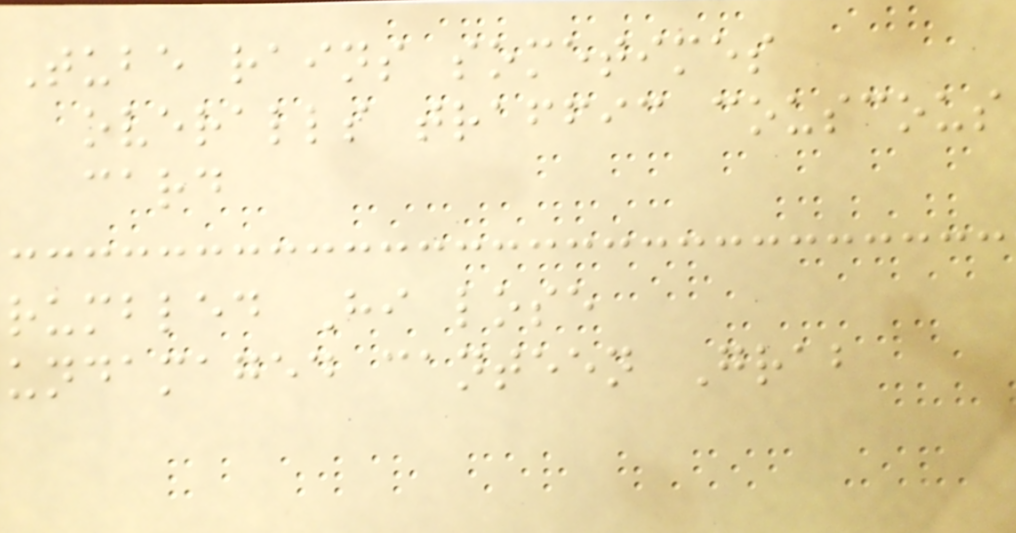Tube rains sometimes
overalls traffic couscous
card
rumbled Hi lose
undamaged canteen Grab
